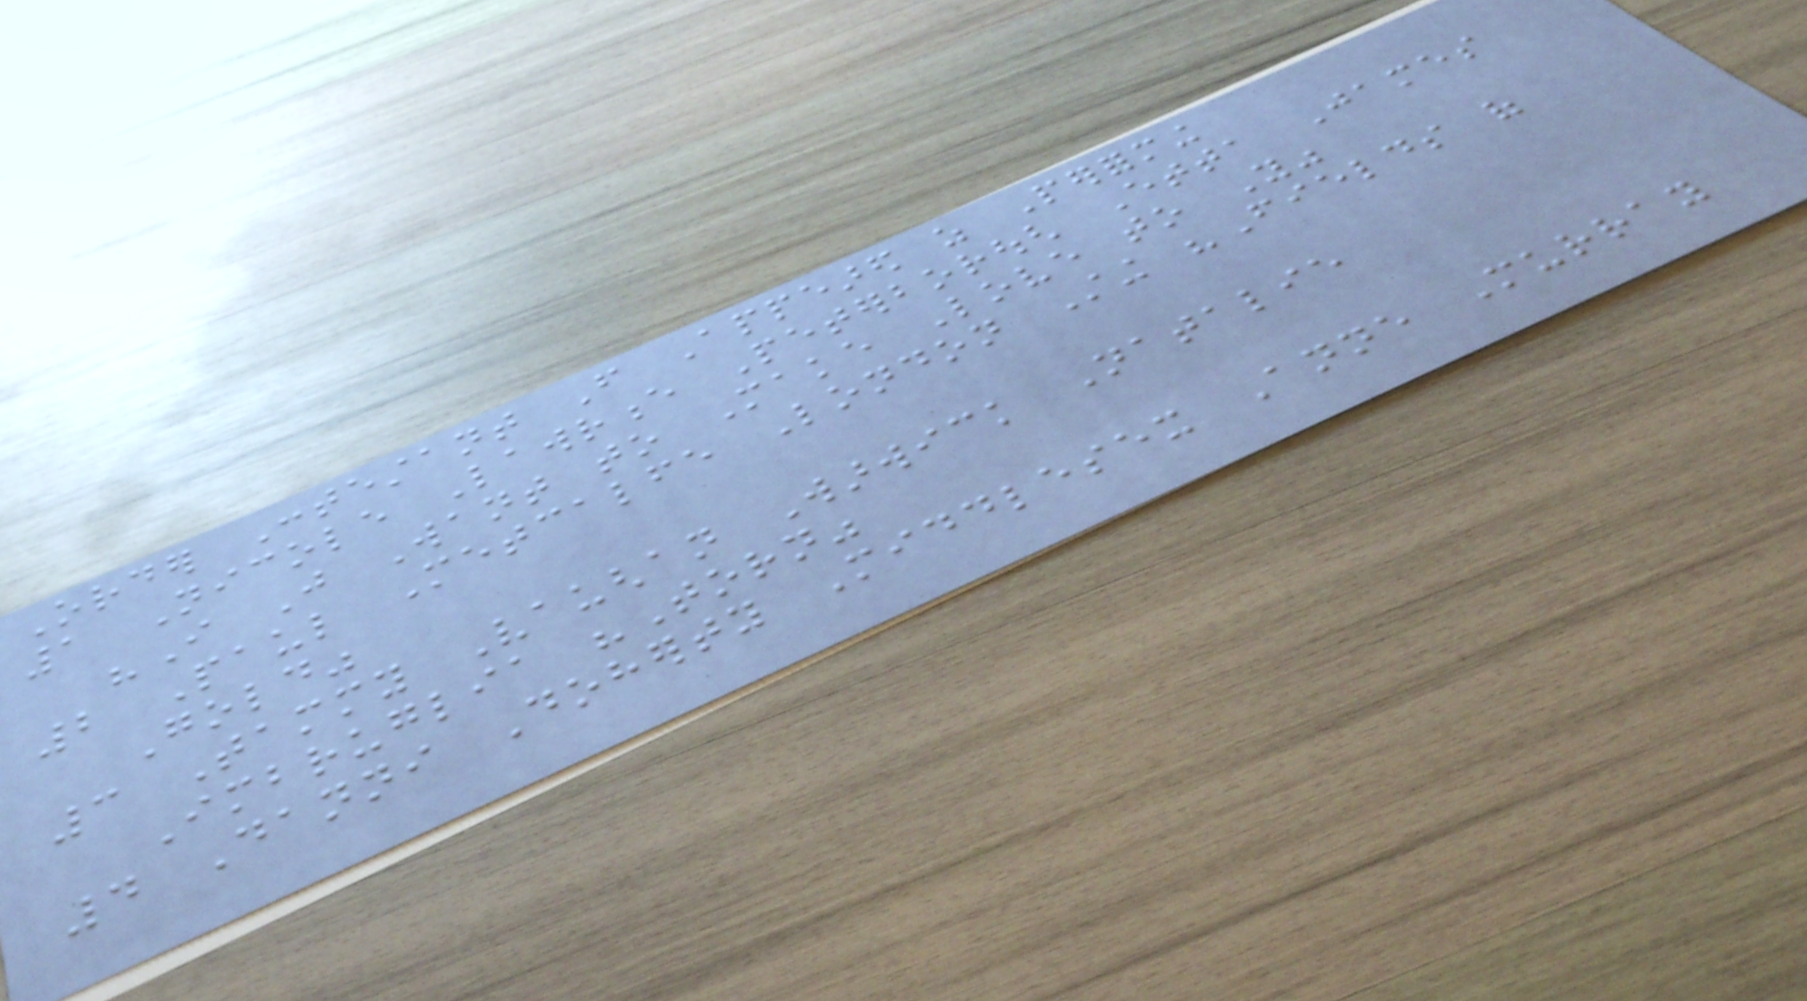Order Contestant From Appeared as Performing
1 Nicole Lawrence Peterborough Etta James
"I Just Want to Make Love to You"
2 Paul Metcalfe London Sting "Fields of
Gold"
3 Tammy Vaughan Warwick Natalie
Imbruglia "Torn"
4 Danni Doherty Middlesex Anne Murray
